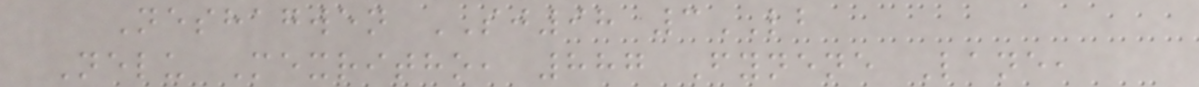Neshagwen SJ98 3LB
Nelu Mexritho, 887 Fynene Lane,
